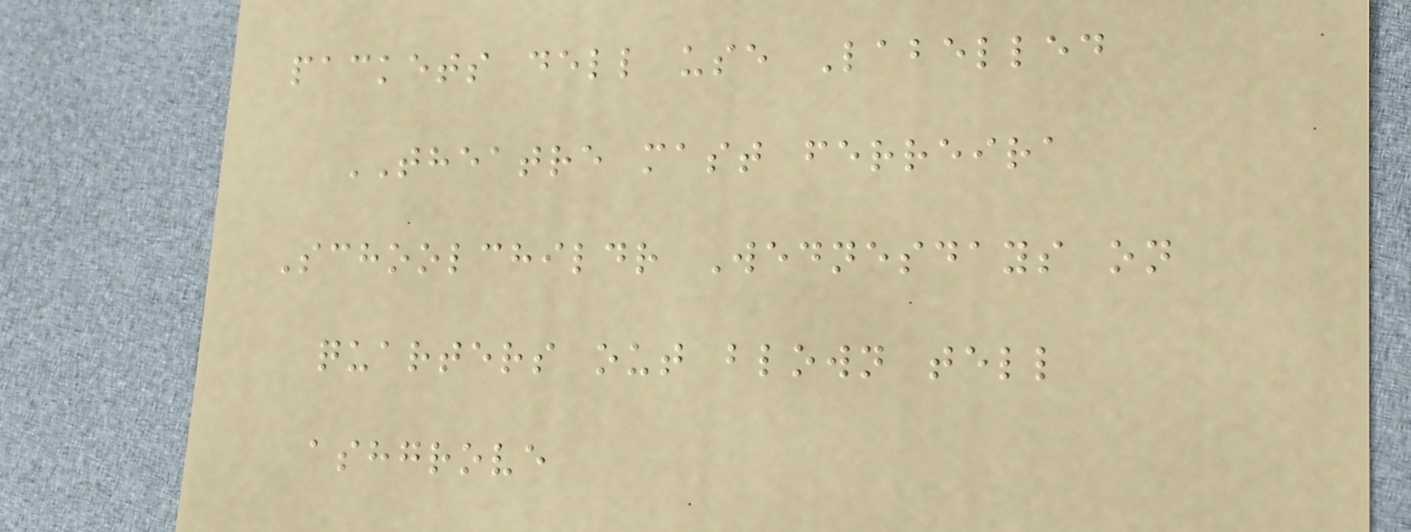packets dell use Labelled
THEATRE mast ferreira
Schoolchildr Wednesdays on
quarters out blown tell
ashgrove
